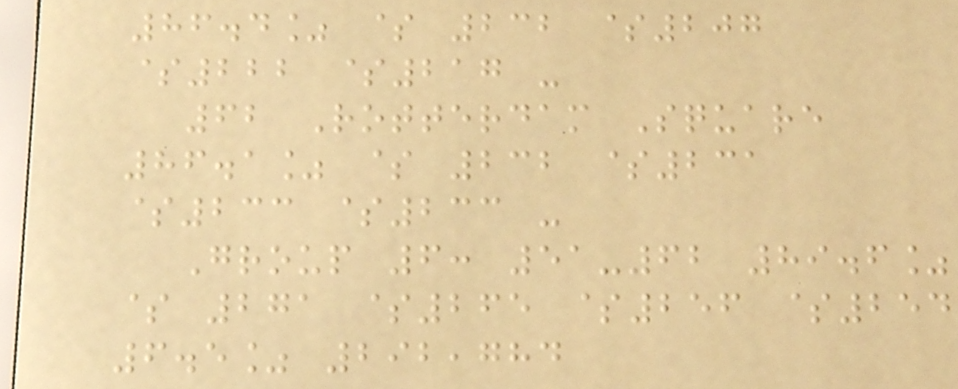86.4% $ 232 $207
$222 $217 -
62 Rotterdam Square
86.1% $ 232 $231
$233 $233 -
Group 6: 51-62 89.6%
$ 271 $265 $256 $254
6.5% 292,784
